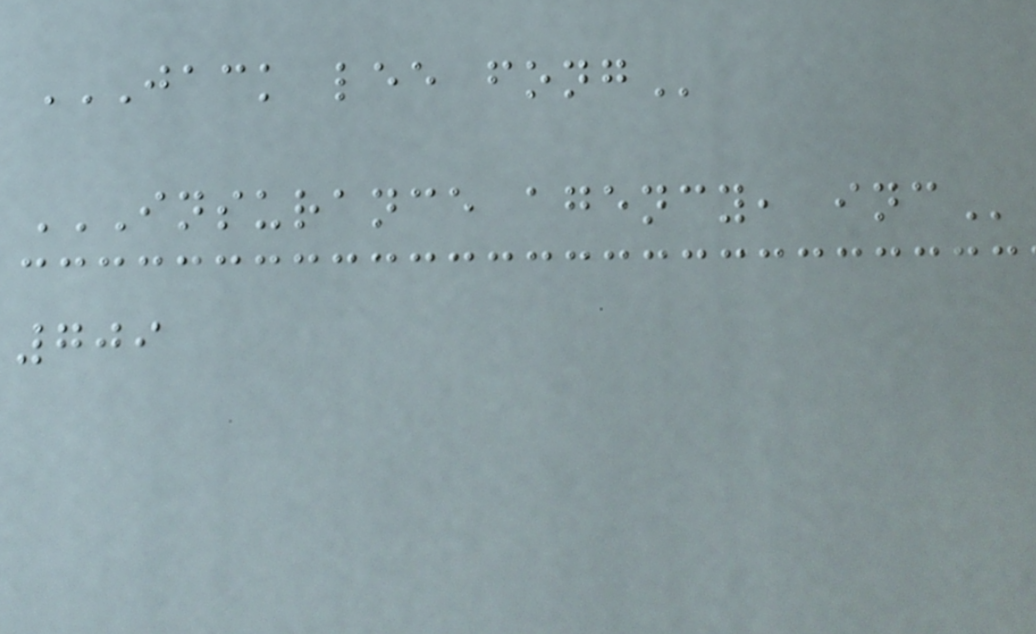JACK LEE FONG
INSURANCE AGENCY, INC
709
